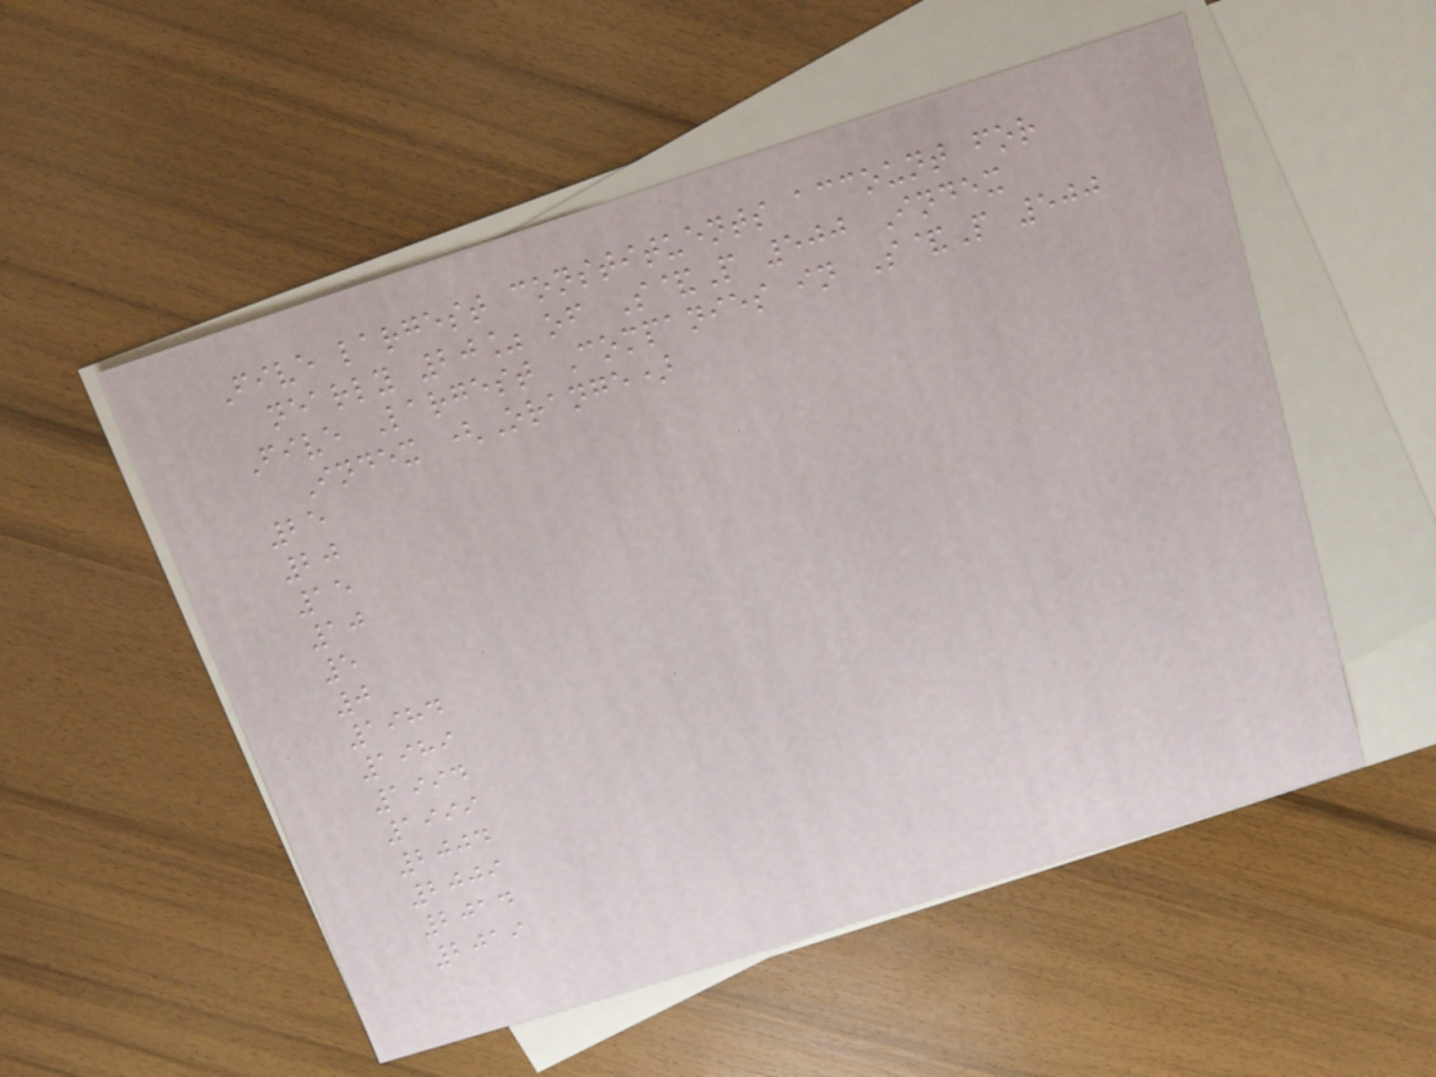Five largest constituents account for
nearly 20% of S&P 500 Index
Five Largest Companies in S&P 500
Index (Orange)
25
20
15
10
5
0
1984
1989
1994
1999
2004
2009
2014
2019
